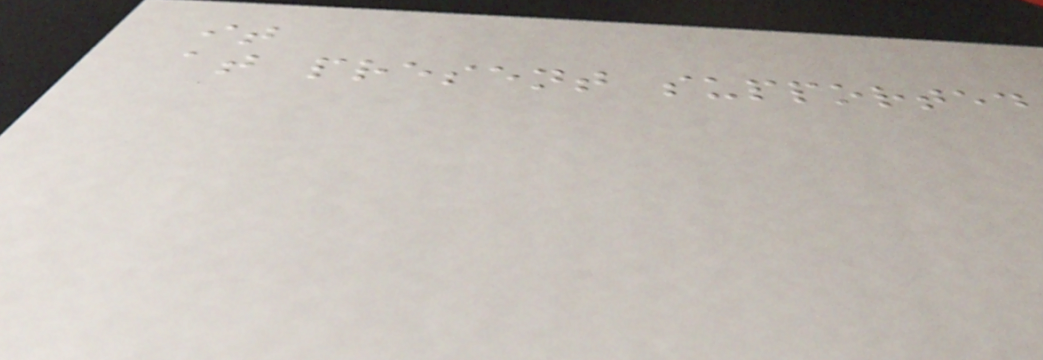it
at present supported
